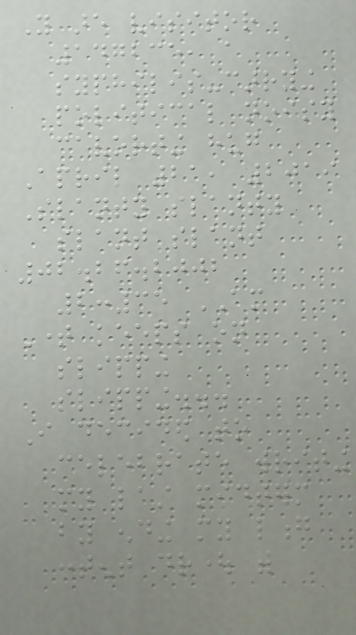You are visitor
147235, a
syphilis-carrying
political noisy
cavorting hug
April 21, 2019
Slanty slanty
slant slant
02.26.2002
2:35 AM
Time keeps on
slipping
slipping...
I decided to
celebrate writing
my last midterm
by ending my long
content drought with
